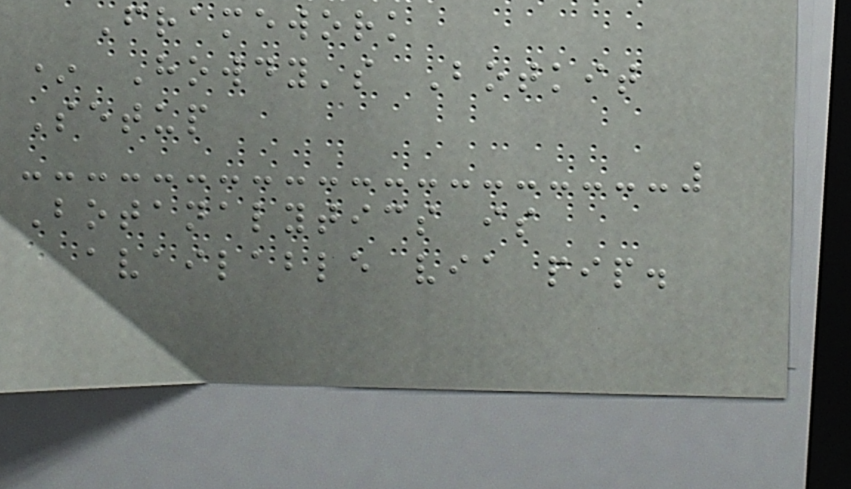Framework
* Howdy's Botkit
Setup
Botanalytics is
available via pip.
